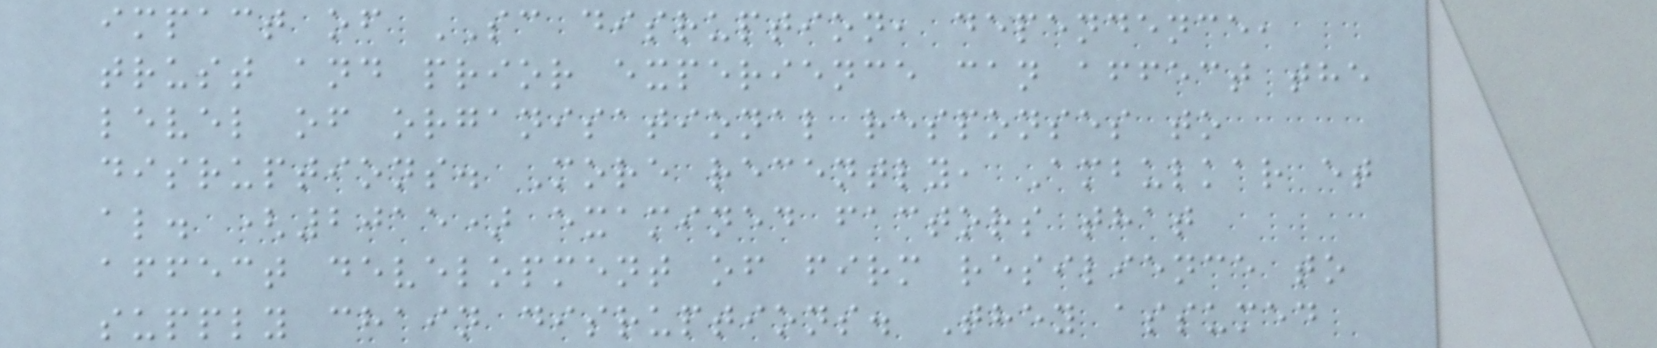impact of SC disruption, dependence,
trust and prior experience can affect the
level of organisational responses to
disruptions. More recently, Ambulkar et
al. (2015) examined factors that
affect development of firm resilience to
supply chain disruptions. They assumed
